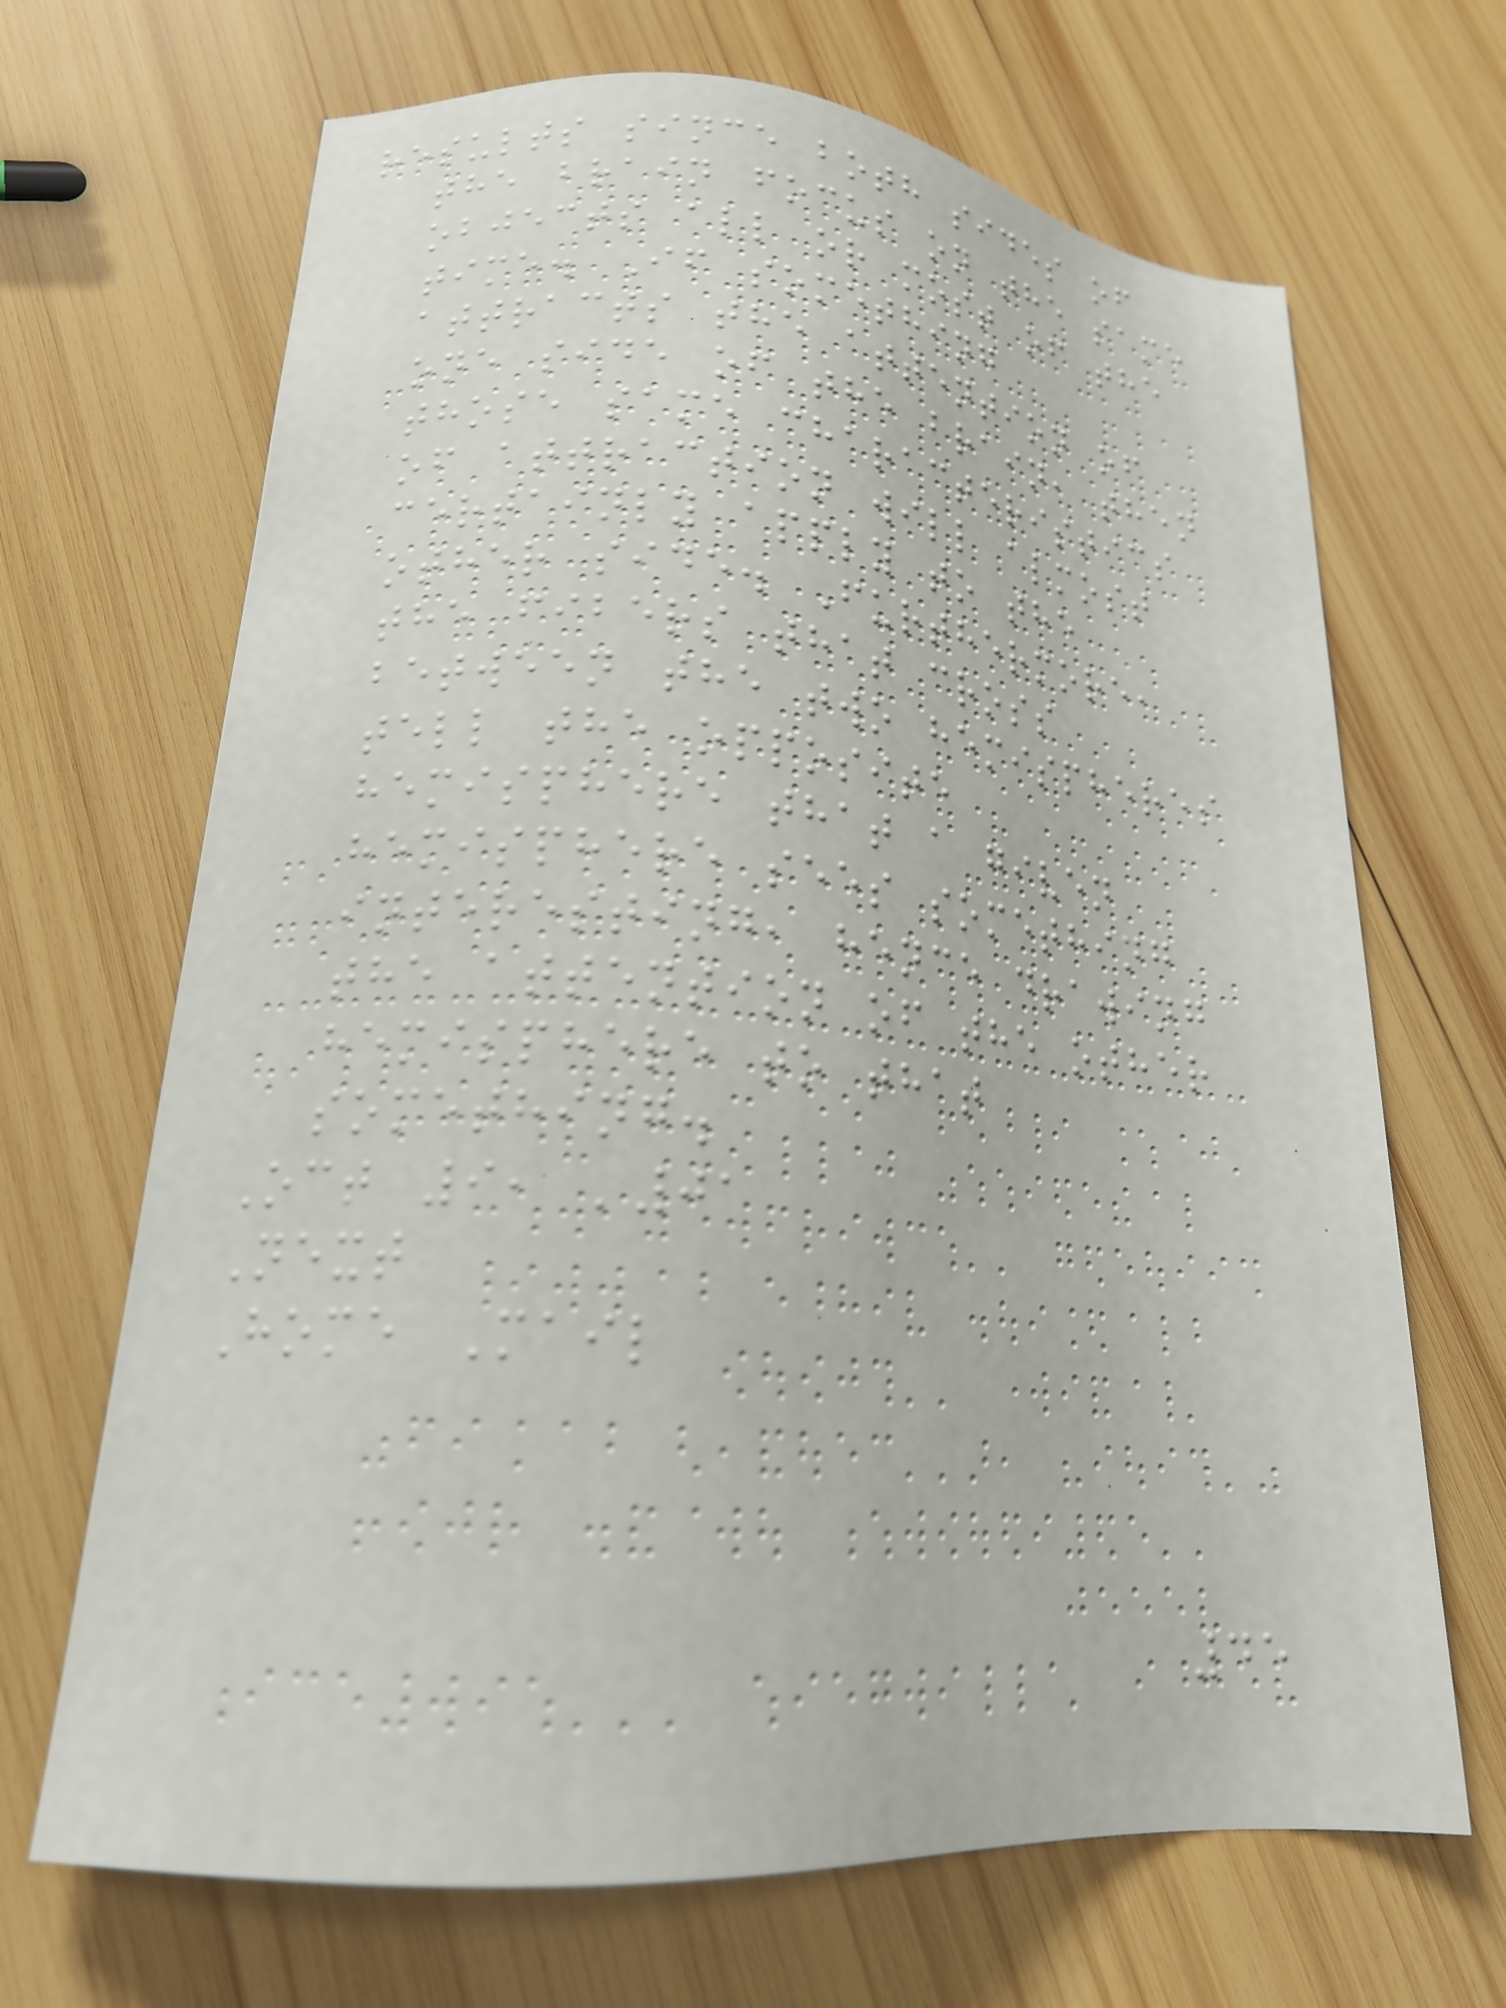results since both sides of
the brain focus on the same
objects all or most of the
time. If something
attracts the attention of
one side of the brain, then
those same characteristics
of attraction will almost
certainly apply to the
other side. Furthermore,
the fibers that cross
between the two hemispheres
tell the opposite
hemisphere that a given
hemisphere sees something
interesting, hence drawing
the attention of the other
hemisphere to that
something.
Oct 9, '01
Next
Home Mail
45
